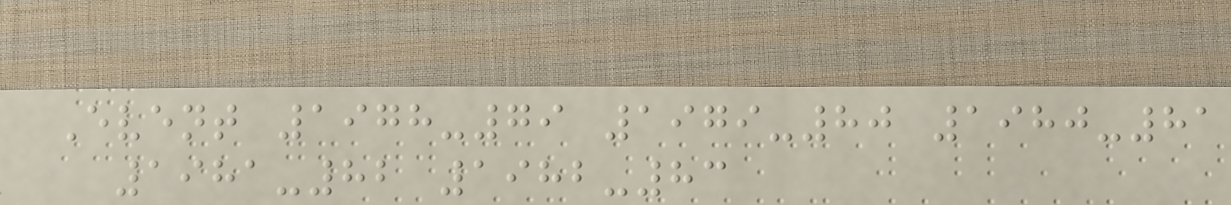Event 1978-79 1979-80 1980-81
1981-82 1982-83
